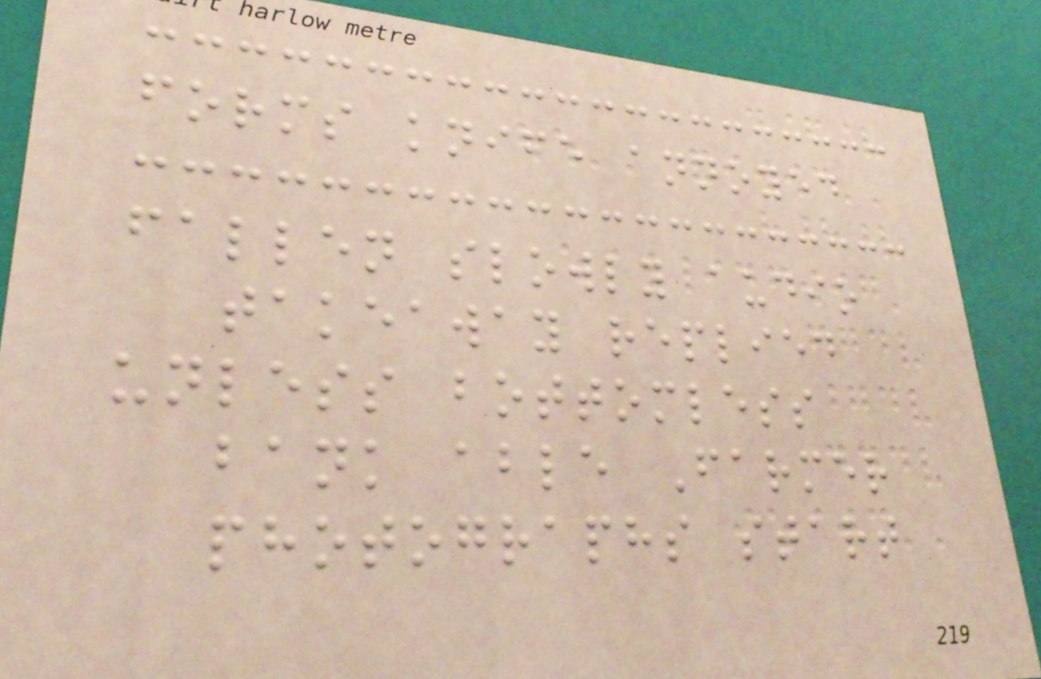forms knife annoyed
fallen slowly audio
takeaway replied
unless bottomless
bank able Farmer
photographs start
